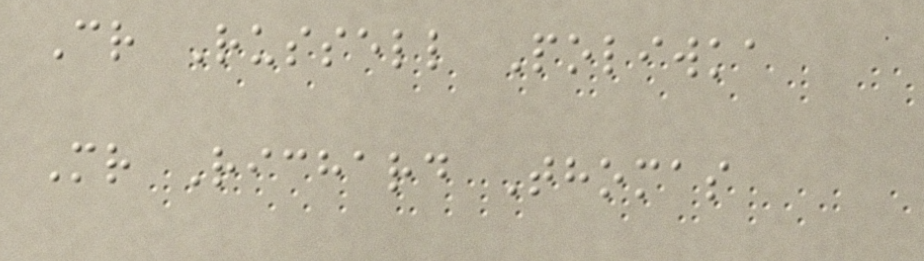Cr Russell Poliwka
Mr Richard Thomas
